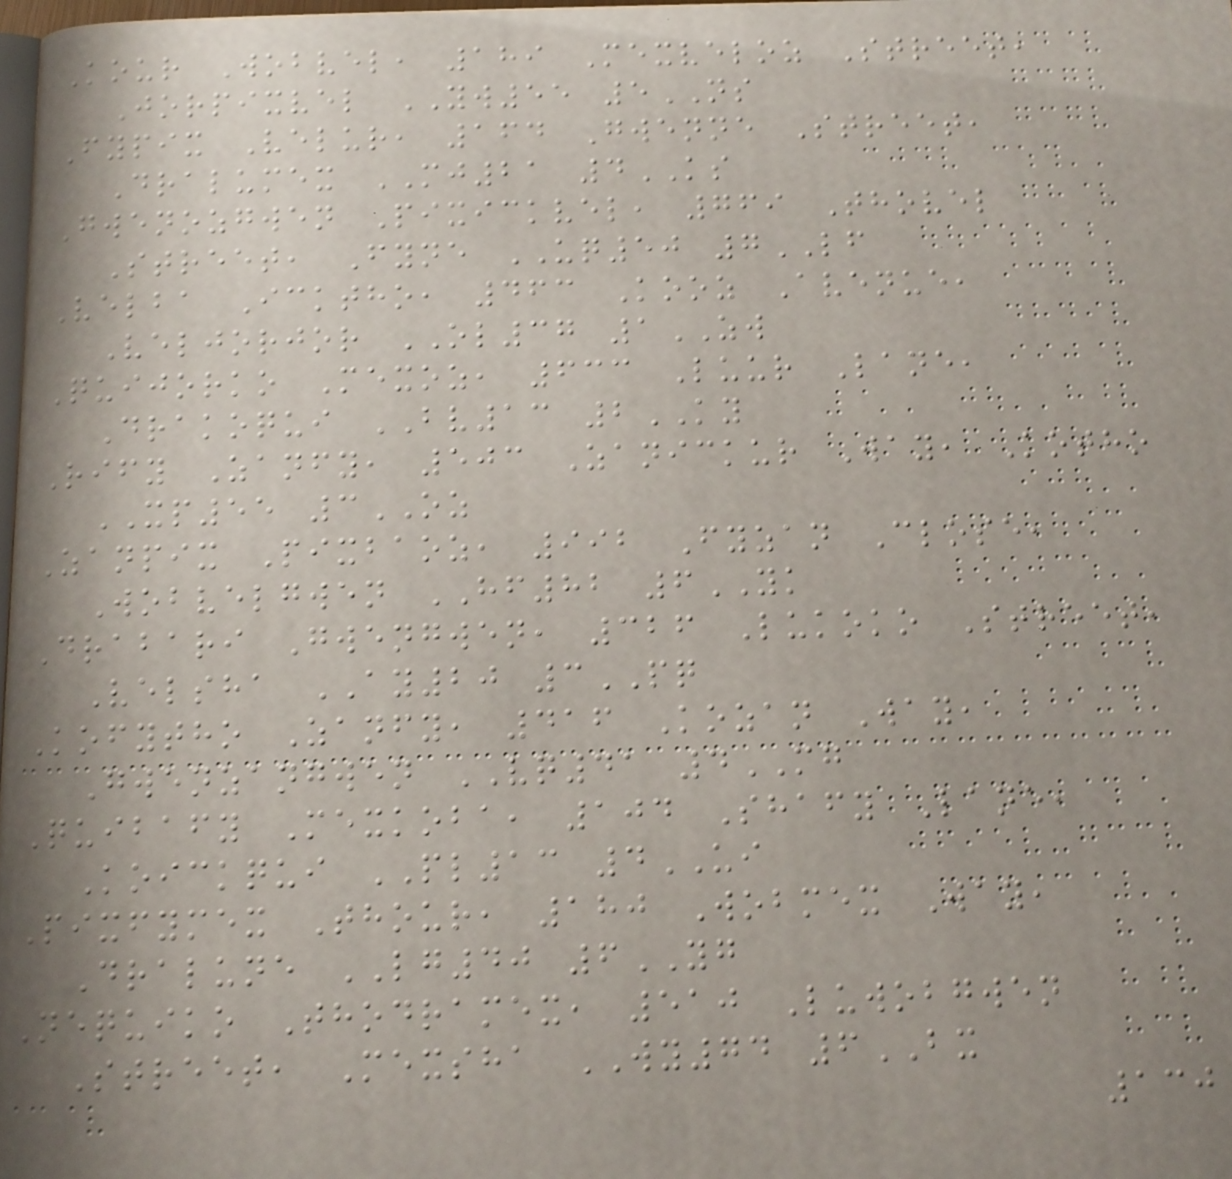Kour Wobvel, 189 Mexveloz Street,
Jorpixvel YW55 5NS
Fypix Velur, 164 Gwenne Street,
Dralumex MJ21 4KS
Gwenozgwen Pixickvel, 769 Thovel
Street, Fyne UQ50 7LF
Velba Icktho, 463 Kooz Avenue,
Veljorjor OL37 1ZW
Quijorko Mexoz, 633 Luur Lane,
Drakoqui BV13 2KY
Rify Zanfy, 503 Zanickur Way, Kotho
XP55 3OZ
Zanpix Pixbaoz, 992 Fyzan Close,
Wobvelgwen HF82 6YK
Drabari Gwengwen, 326 Lukoko Street,
Velsha AY20 3PQ
Kofytho Zanfy, 416 Kozan Way,
Gwenzangwen VQ41 4MG
Quibafy Mexkoba, 104 Shafy Lane,
Koickqui PL13 4UI
Pixfymex Thour, 180 Wobmex Way,
Dralune LG40 6YG
Nequiko Thodramex, 510 Luwobgwen
Street, Mexsha WY74 6BX
130
